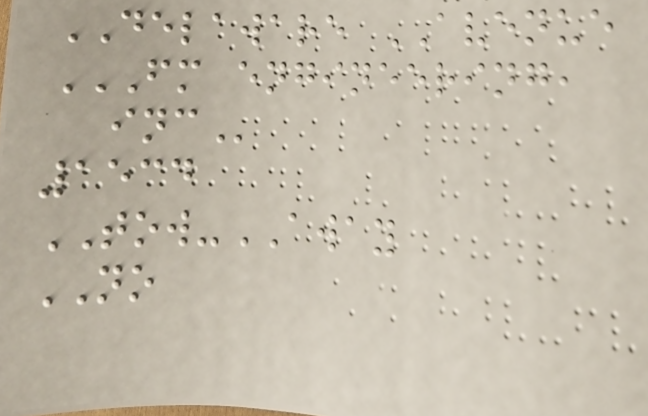DELAWARE AVENUE
FM ENGINEERING,
INC
1534
TOW-AWAY
NO
